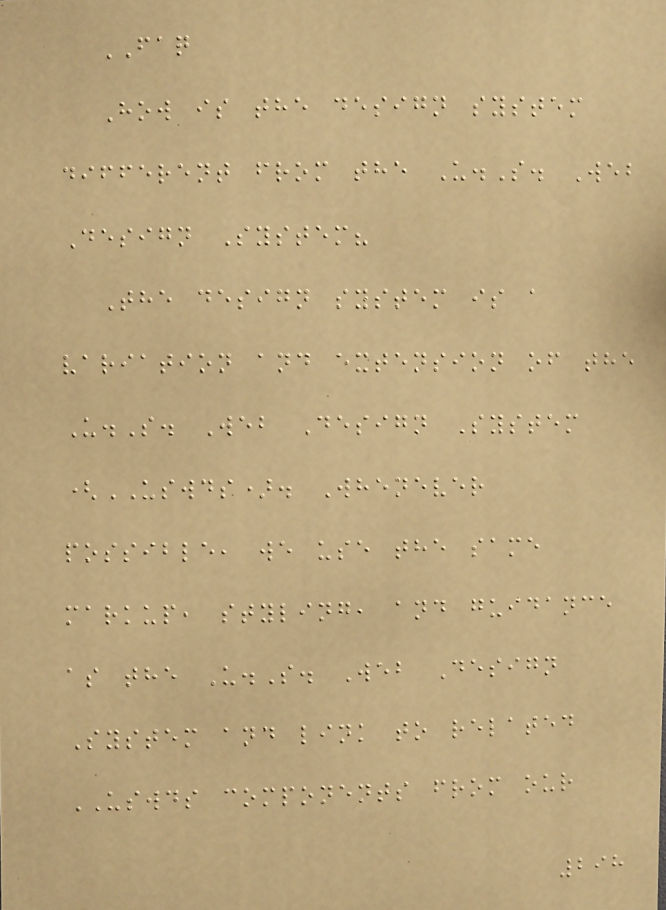FAQ
How is the design system
different from the U.S. Web
Design System?
The design system is a
variation and extension of the
U.S. Web Design System
(USWDS). Whenever
possible, we use the same
markup, styling, and guidance
as the U.S. Web Design
System and link to related
USWDS components from our
298
